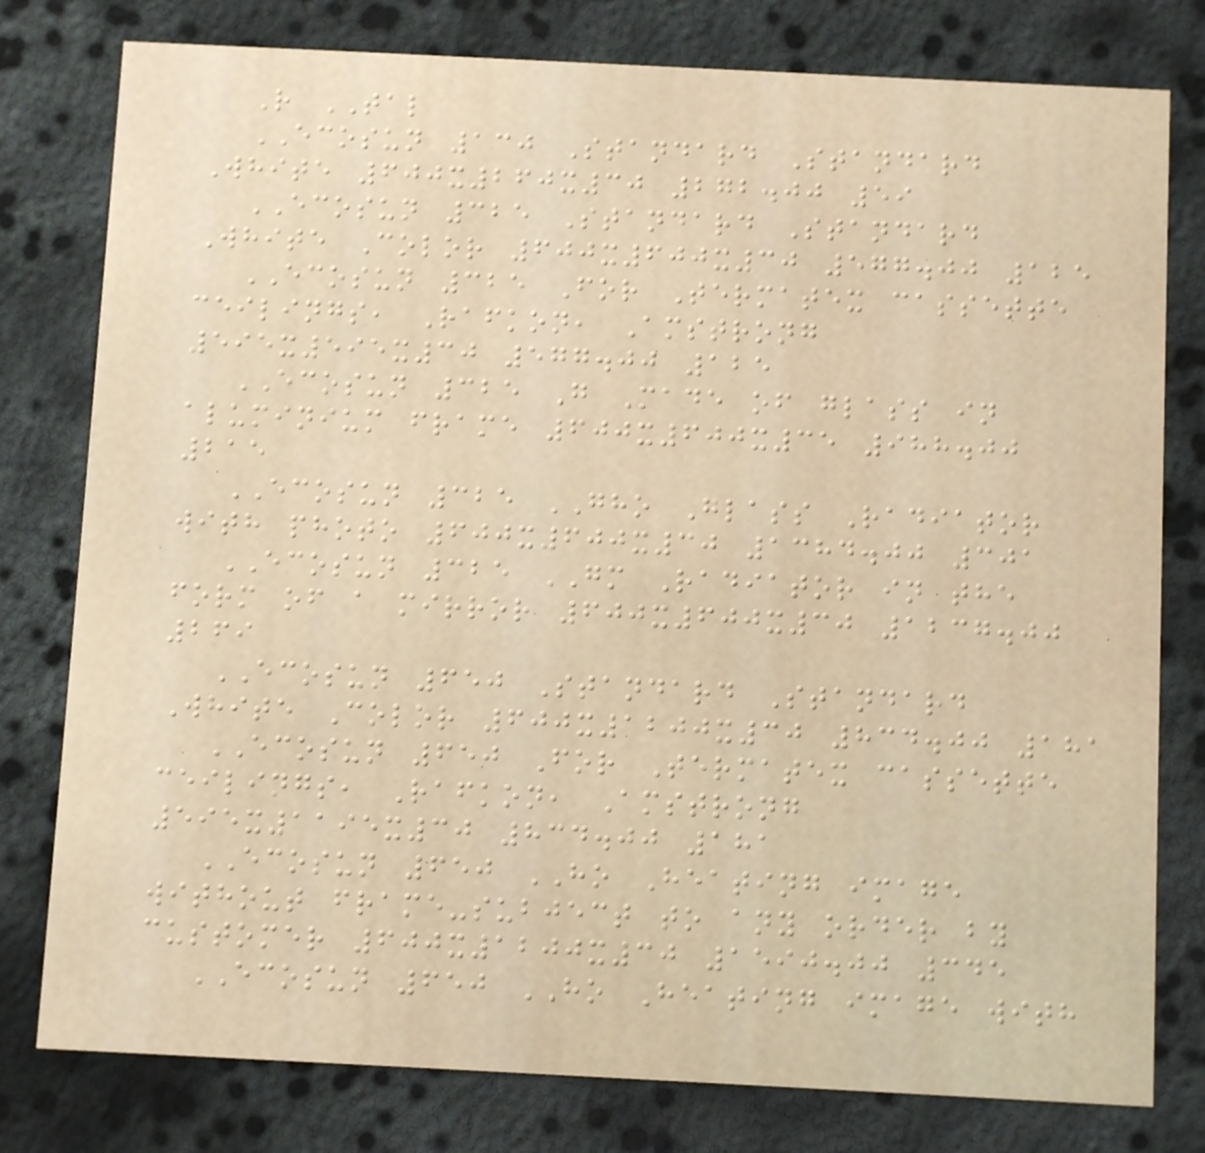R TAL
ECOSUN 130 Standard Standard
White 600x260x30 272.00 59
ECOSUN 325 Standard Standard
White Color 600x600x30 577.00 125
ECOSUN 325 For Termatex cassette
ceilings, Rafkon, Amstrong
595x595x30 577.00 125
ECOSUN 325 G Made of glass in
aluminium frame 600x600x35 988.00
215
ECOSUN 325 GHO Glass Radiator
with photo 600x600x30 1384.00 301
ECOSUN 325 GM Radiator in the
form of a mirror 600x600x30 1237.00
269
ECOSUN 650 Standard Standard
White Color 600x1200x30 834.00 181
ECOSUN 650 For Termatex cassette
ceilings, Rafkon, Amstrong
595x1195x30 834.00 181
ECOSUN 650 HO Heating image
without frame-subject to any order by
customer 600x1200x30 1590.00 345
ECOSUN 650 HO Heating image with
